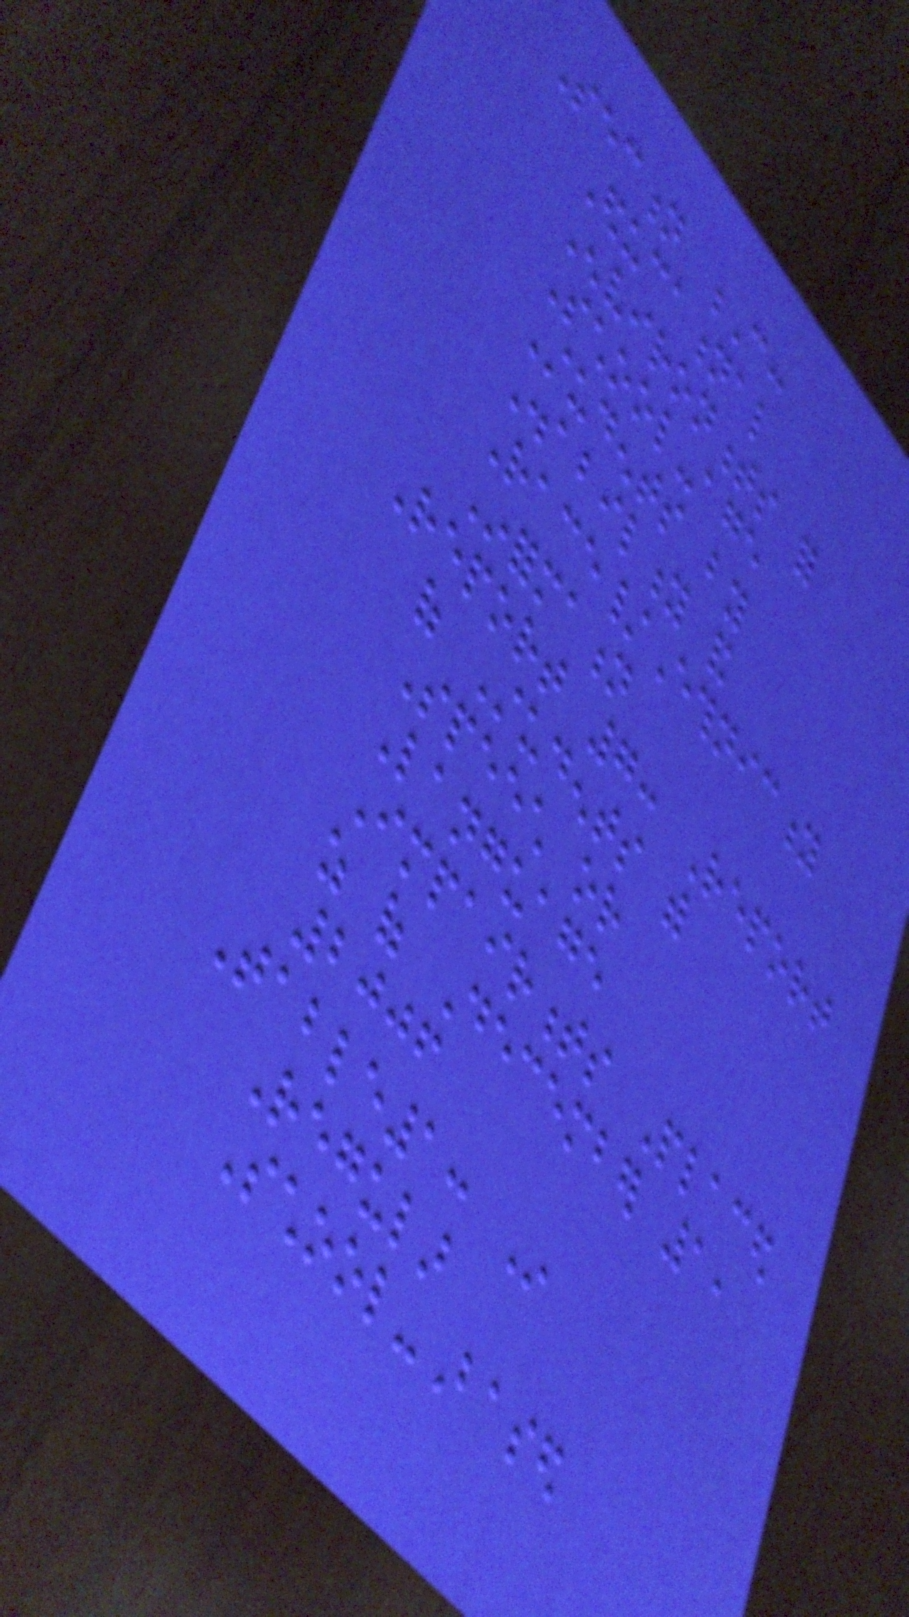Section C:
Educational
Environments for
School-age
Students by
Disability and
Race/Ethnicity
Information
Report 7: Report
of Students with
Speech or
Language
Impairments Placed
as of December 1,
2006
Table1: In
Regular
School-Based
